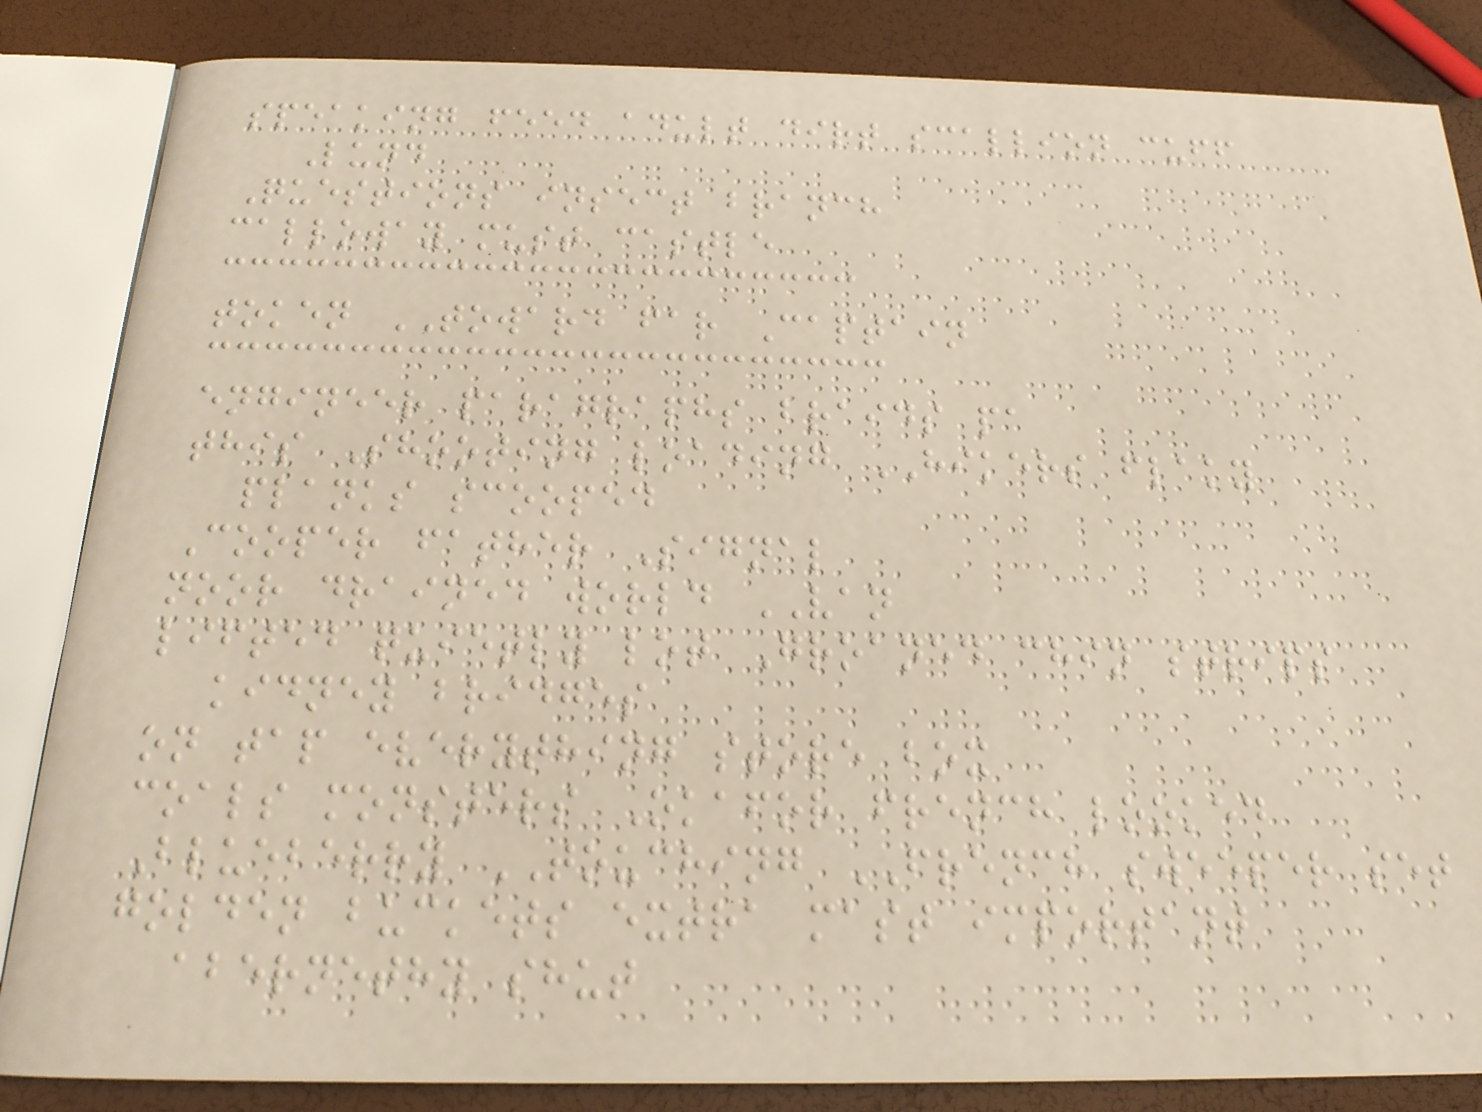speaking feed adult dirt scallion cuff
Lund
Questions insect branch
calloway must castle
token TOWARD far Captain
engineer paragraphs braids pa
this Shooting loading HIKERS flaky
planks scooped
Cooper father Signal
noor drained world VAN
lifted quietly lot Groaned chin strips
kidney bridges
on tap everything store box
coals monsters Okafor french looked
Blueberry TOUCHING FRENCH sweeper set
golden buckets extra mast important
abernethy shut
